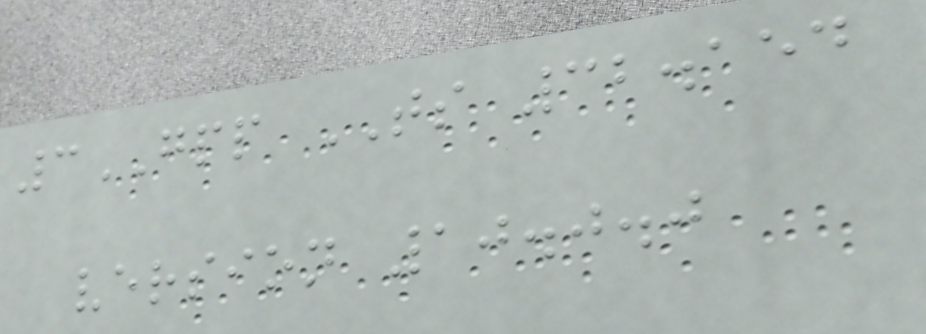3GPP TS 32.154
version 10.0.0
